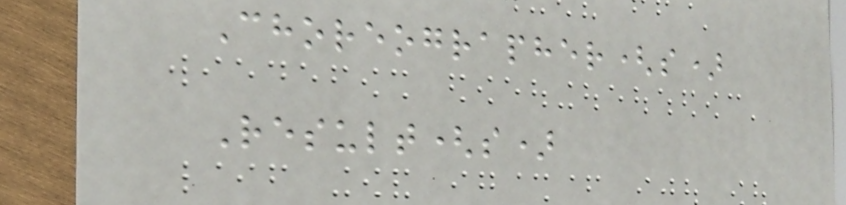Choreographer(s)
Result(s)
